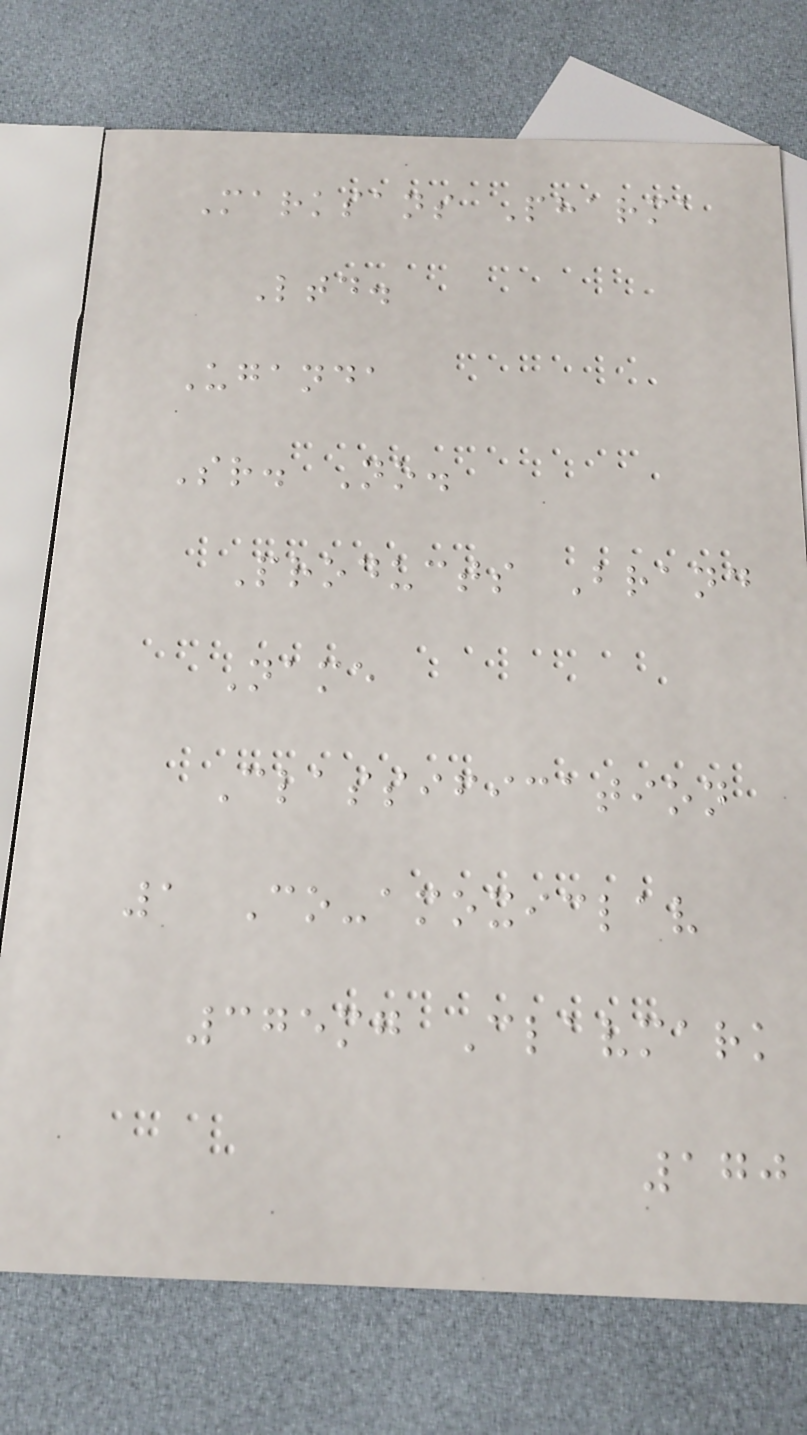Marksans Pharma
Ltd.
Uganda
Sr. No.
Products Brand
Name
Classification
1 Co-amoxiclav
375mg Clavmark
170
